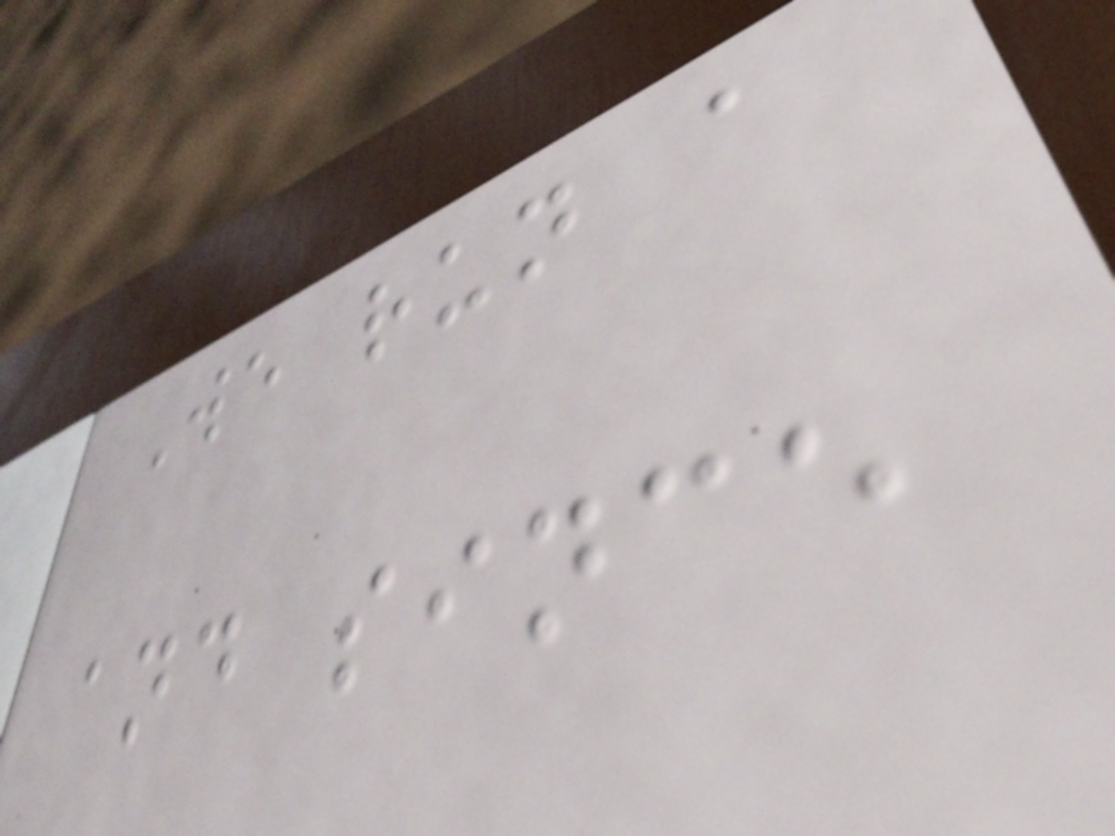We run a
and since
